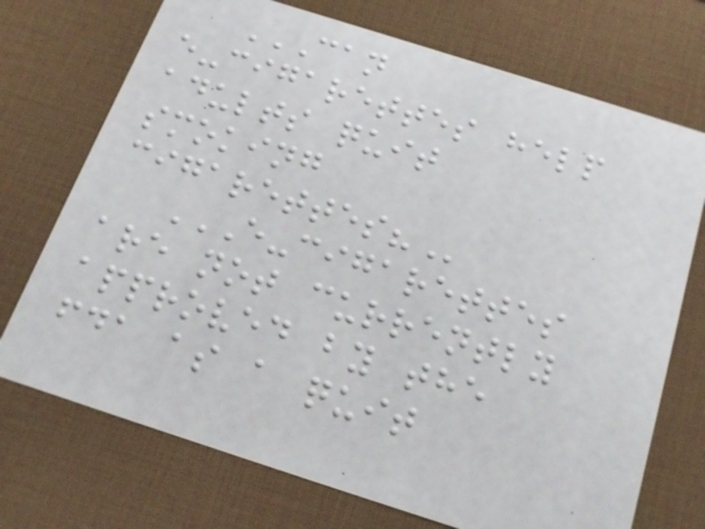CAN
E-CIGARETTES HELP
ADULTS QUIT
SMOKING
CIGARETTES?
E-CIGARETTES
ARE NOT CURRENTLY
APPROVED BY THE
FDA AS A QUIT
